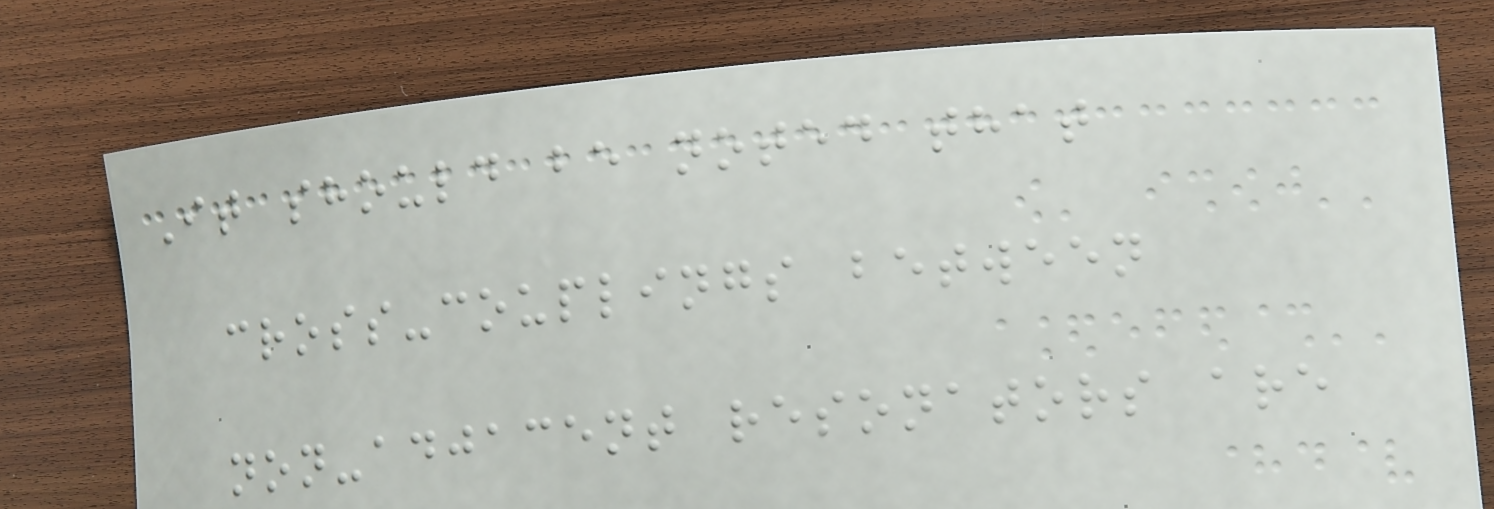It should be noted that
cross-couplings between
non-adjacent resonators are
